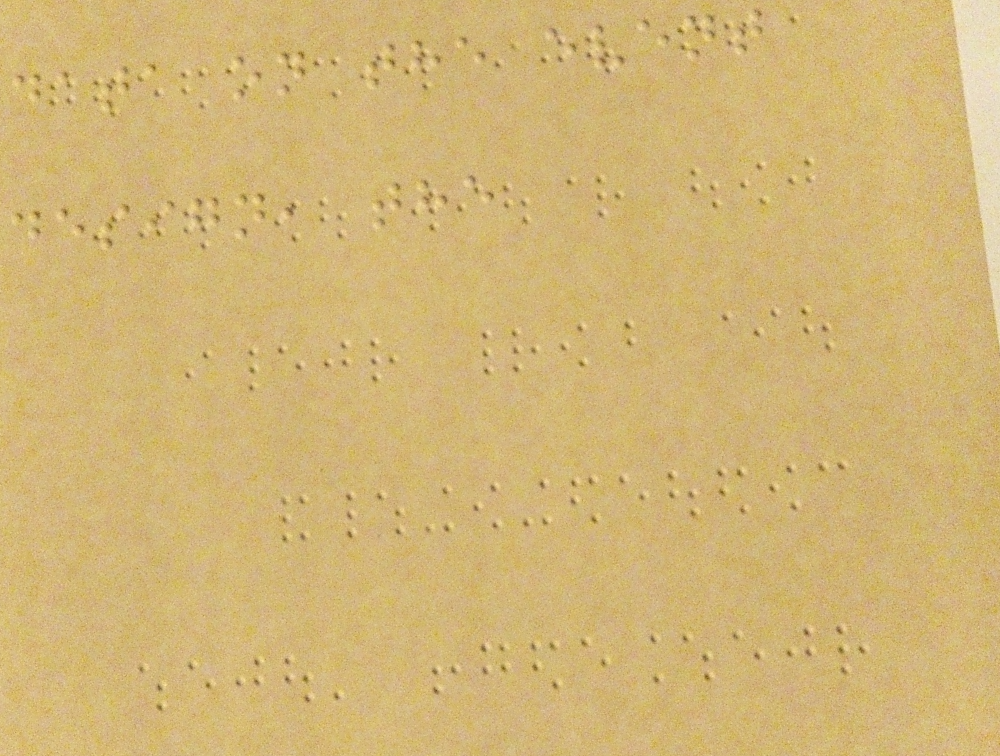data on the event
design, the
